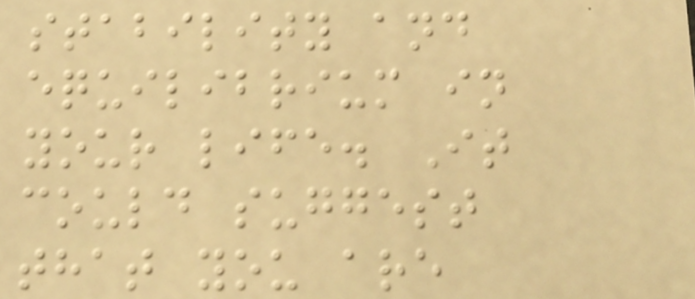stability and
equilibrium in
your life. It
could suggest
that you are
